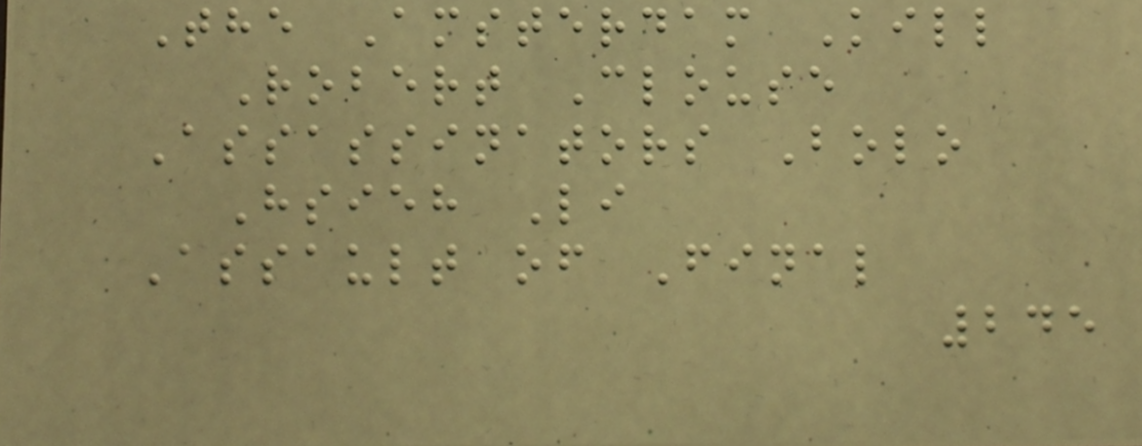The Amsterdam Kill
Robert Clouse
Assassinators Bolo
Hsieh Li
Assault of Final
245
